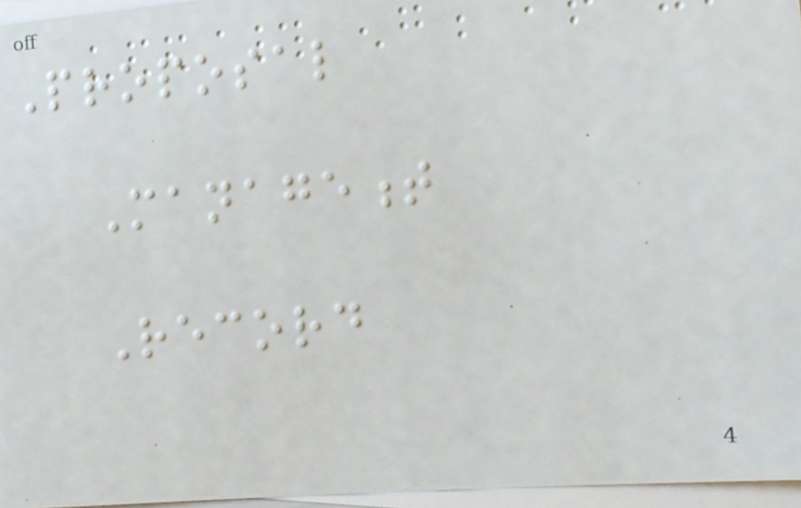Proposal
Management
Record
